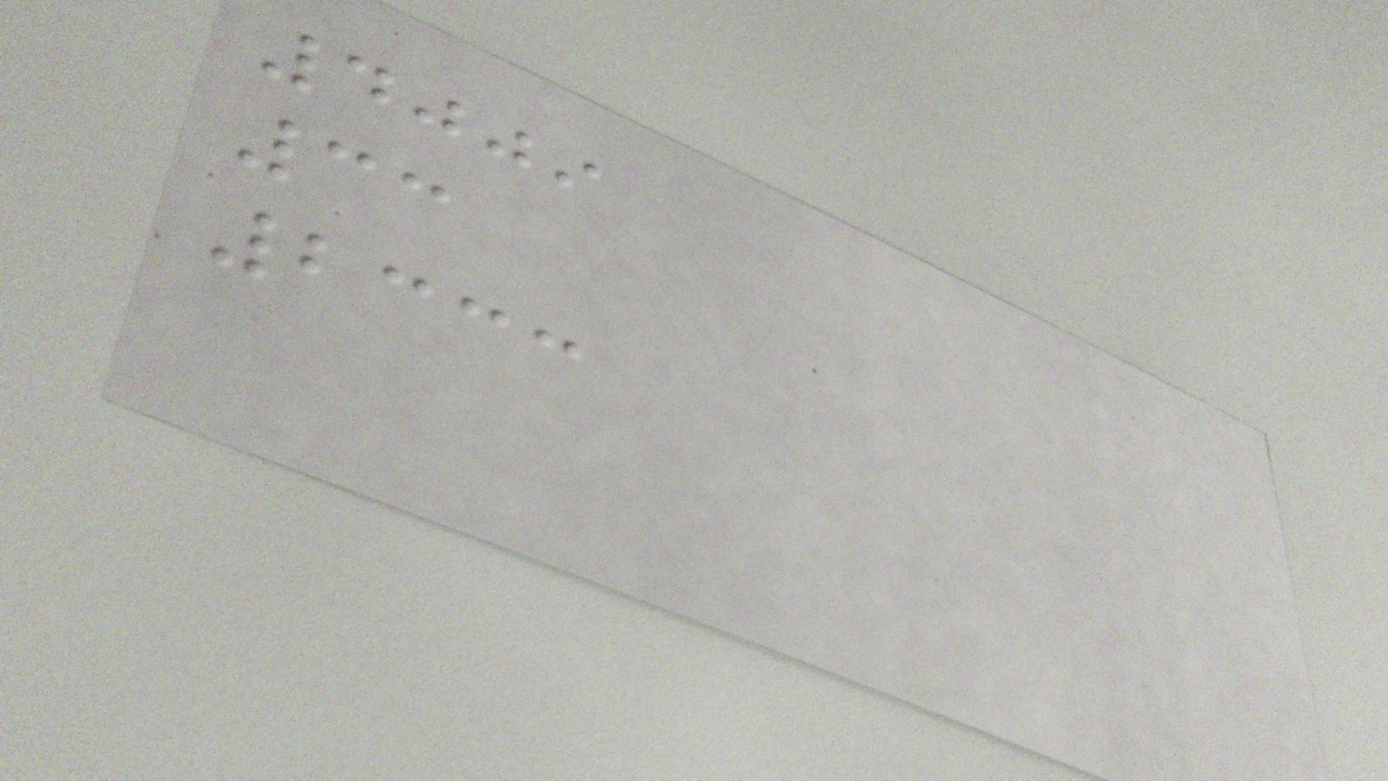4009
33
2333
